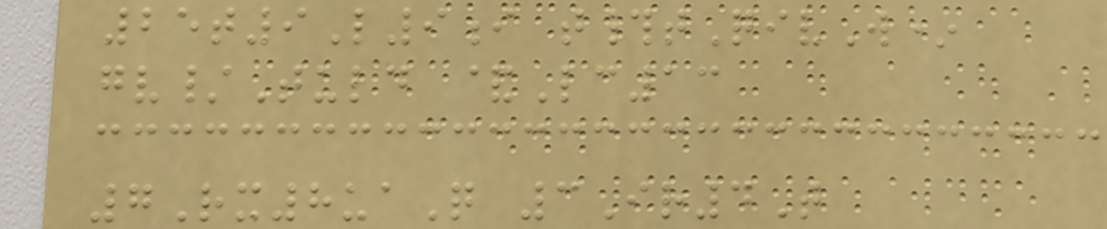25t9L9i t#tQivW*
gv/Tuld &Lc13
7Rx8uaQ 3Ir4T
